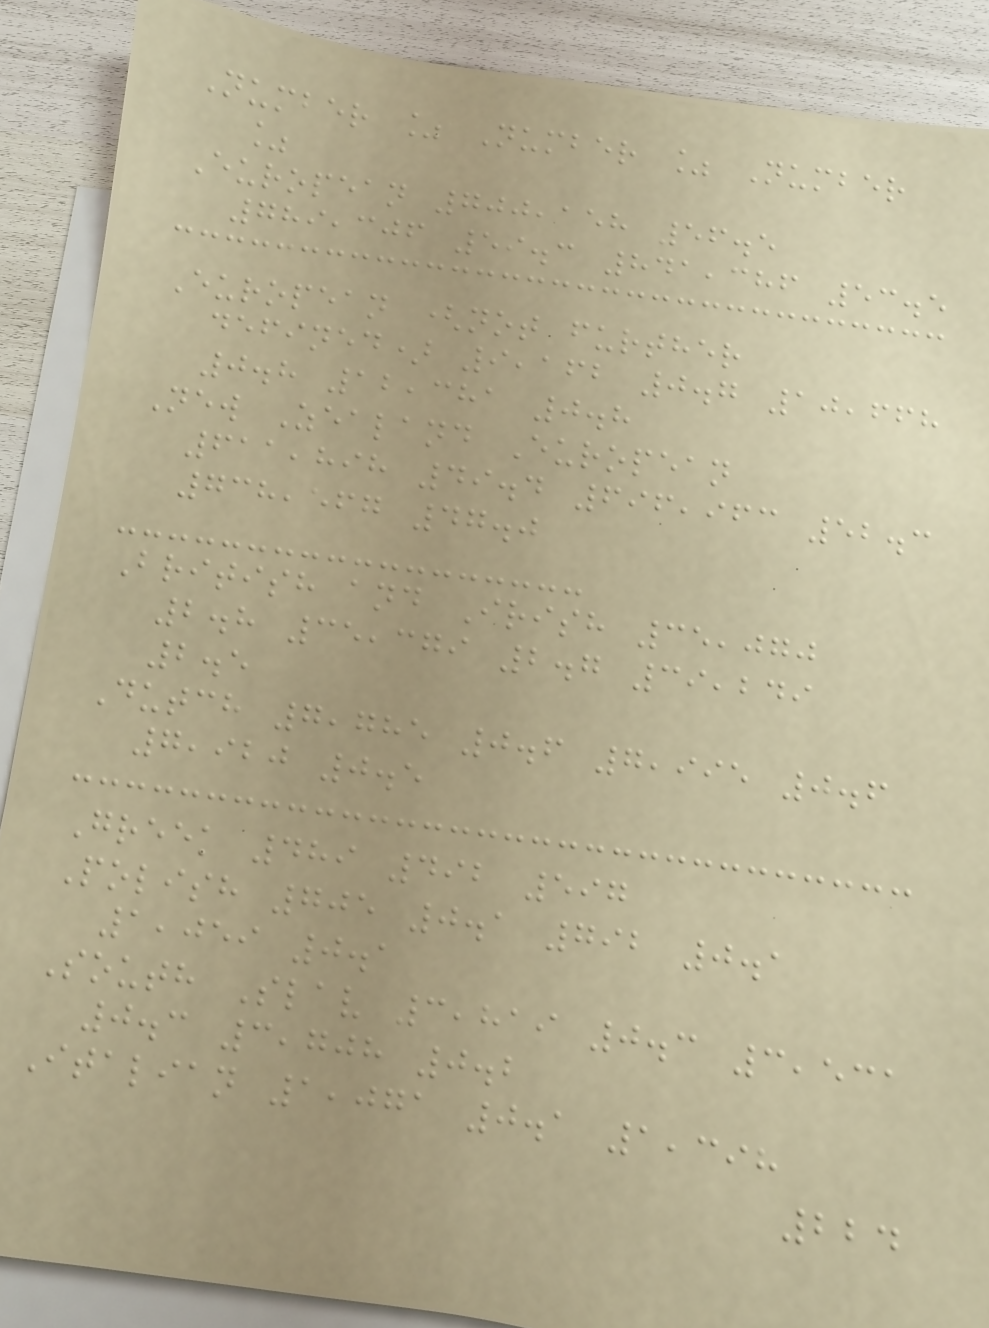Number % Number % Number
%
European 700,158 56.5
789,306 59.3 841,386 53.5
European (not further
defined) 9,162 0.7 10,668
0.8 12,381 0.8
New Zealand European
611,898 49.4 696,963 52.3
738,567 47.0
British and Irish 35,070
2.8 35,379 2.7 39,249
2.5
Dutch 7,785 0.6 7,995 0.6
7,920 0.5
Greek 489 492 597
Polish 705 0.1 792 0.1
1,059 0.1
South Slav 3,819 0.3 3,531
0.3 3,708 0.2
Italian 1,071 0.1 1,398
224
